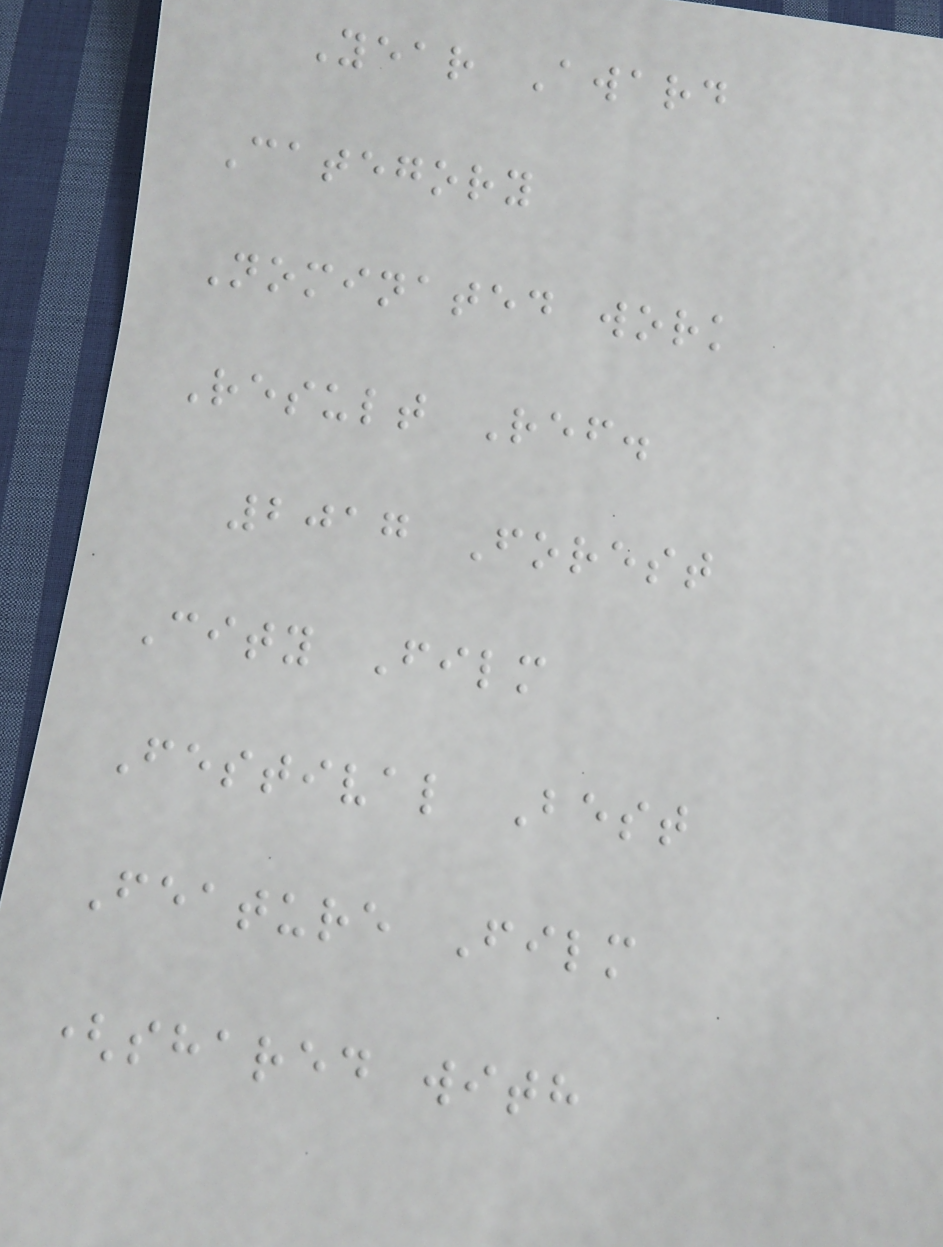Year Award
Category
Nominated work
Result Ref.
2017 Forest
City Film
Festival Best
Feature Film
(shared with
